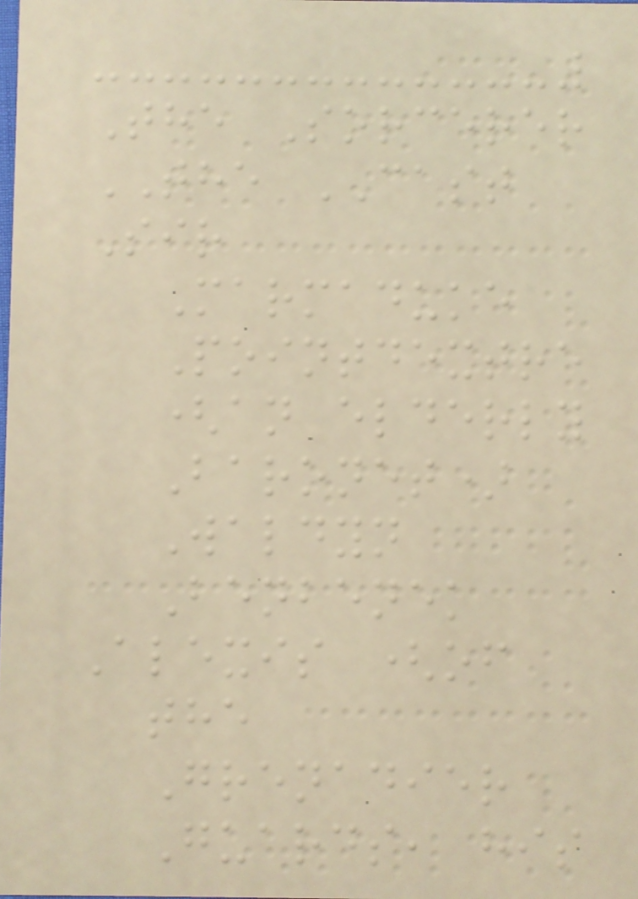The Sorcerer
THE CAST
Sir
Marmaduke
Pointdextre
(an elderly
Baronet)
Waldyn
Benbenek
Alexis (of
the
Grenadier
Guards, his
